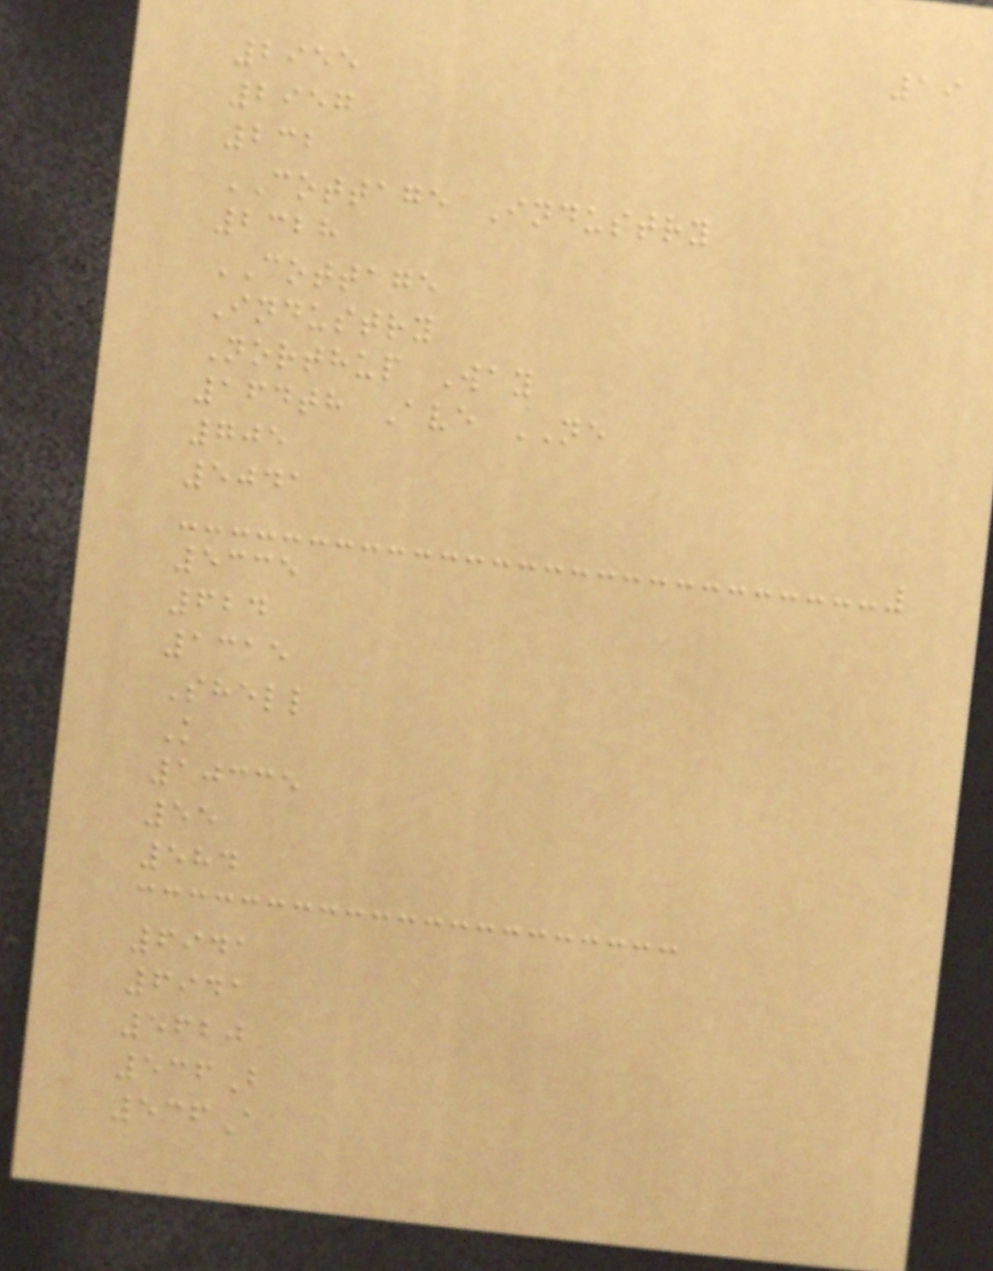19
2955
2957
232
COTTAGE Industry
2328
COTTAGE
Industry
Northup Way
164th Ave NE
705
5041
5335
624
1315
Shell
K
10335
55
584
6941
6941
5620
536B
536A
